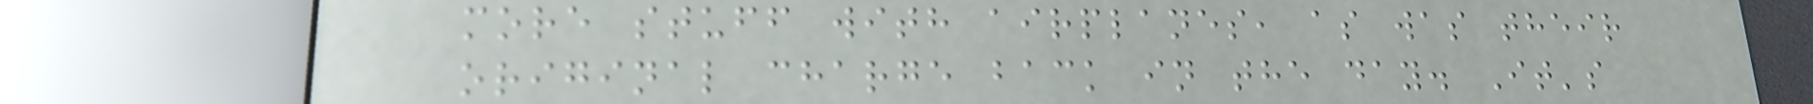more stuff with airplanes, as was their
original charge back in the day. It's
